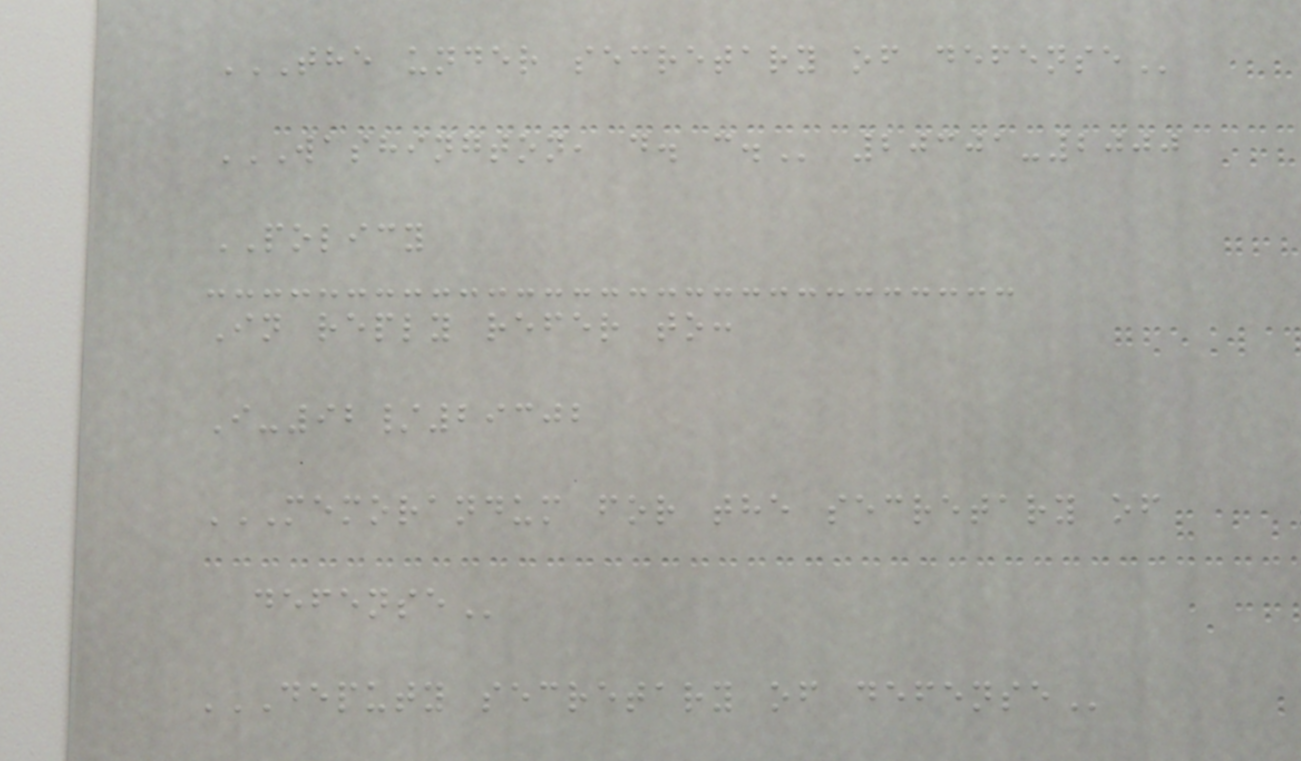THE UNDER SECRETARY OF DEFENSE
WASHINGTON, D. C. 20301-2000
POLICY
In reply refer to:
I-92/29302
MEMORANDUM FOR THE SECRETARY OF
DEFENSE
DEPUTY SECRETARY OF DEFENSE
